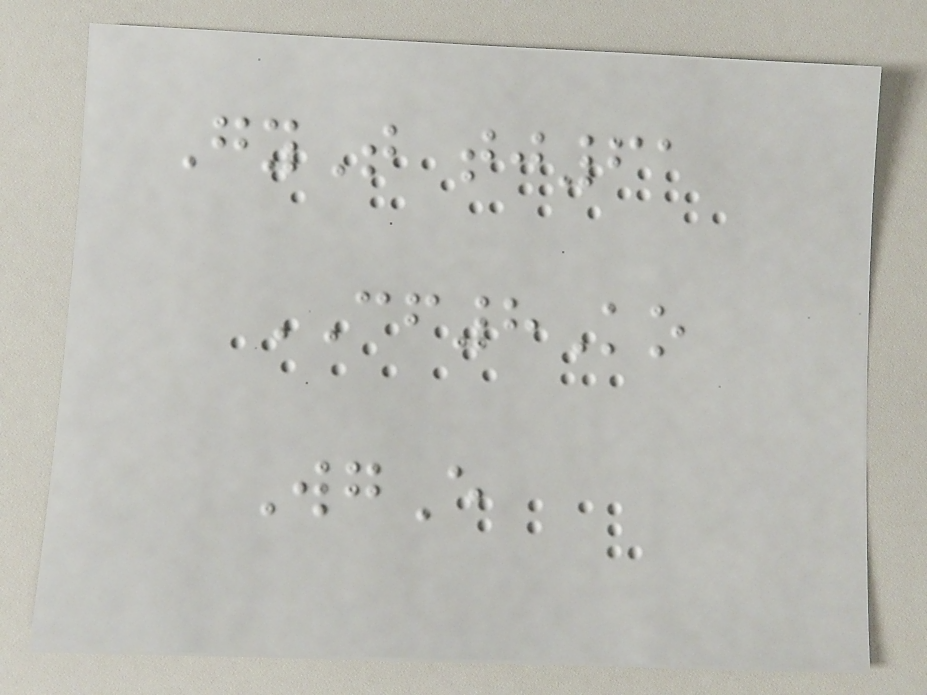GyT tj61
CF8Ko
WgE
